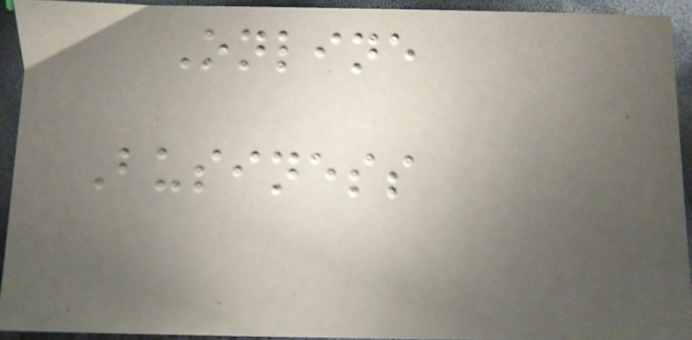Online
Business
